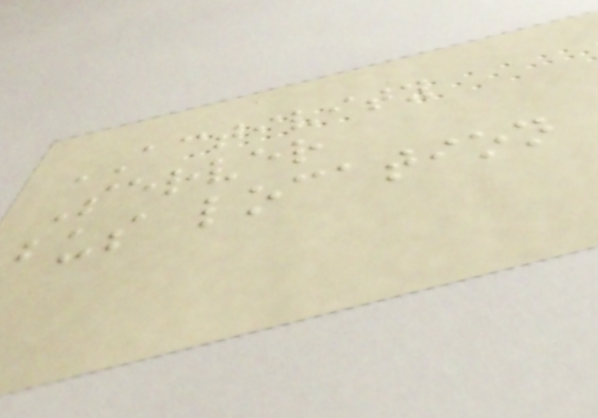ACTIVITY
Server
bus location
